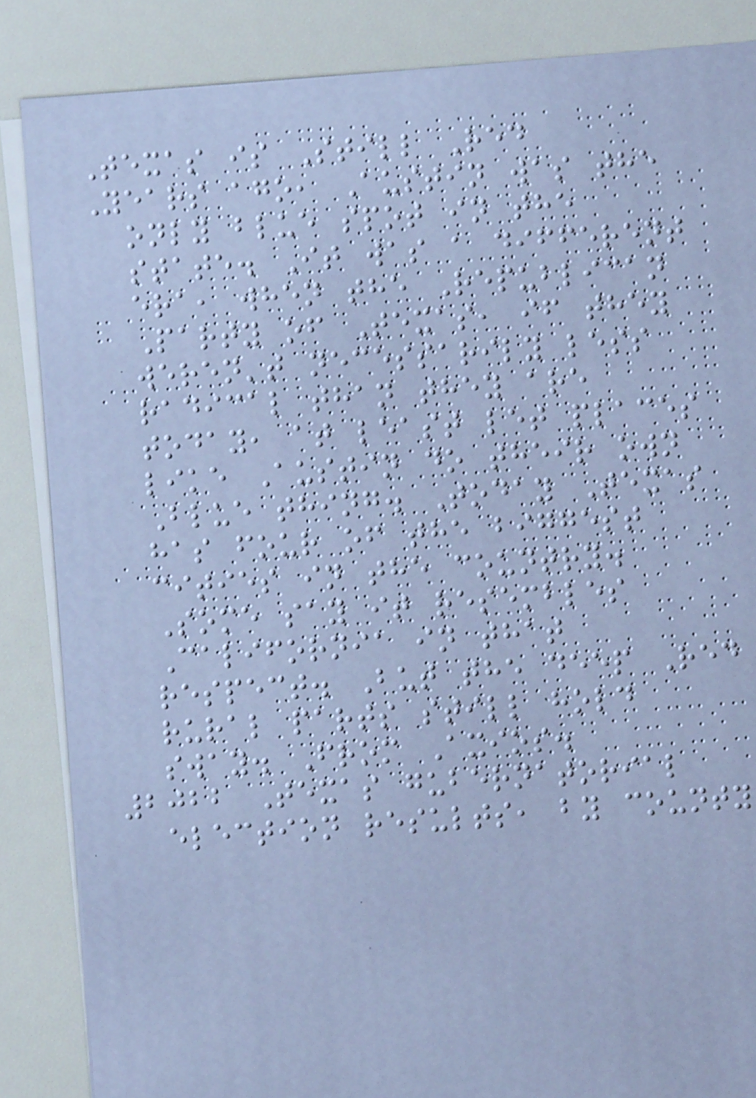Texas is Still Red
Years ago, Austin was the
only blue spot in the
state. It was a different
era, when the Republican
Party of Texas, if they
weren't necessarily less
radical than they are
today, at least let places
like Austin do their own
Blue thing. Today Texas
has four of the biggest
cities in the country.
Some say it resembles
California in that
respect. But the deep Red
rural parts still hold
sway. From Axios.
2022 Texas gubernatorial
election results, by county
